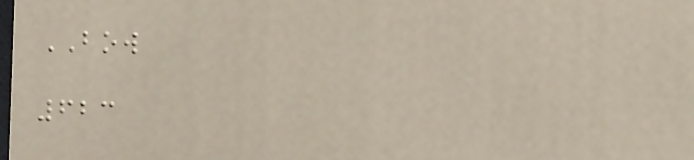BOW
623
